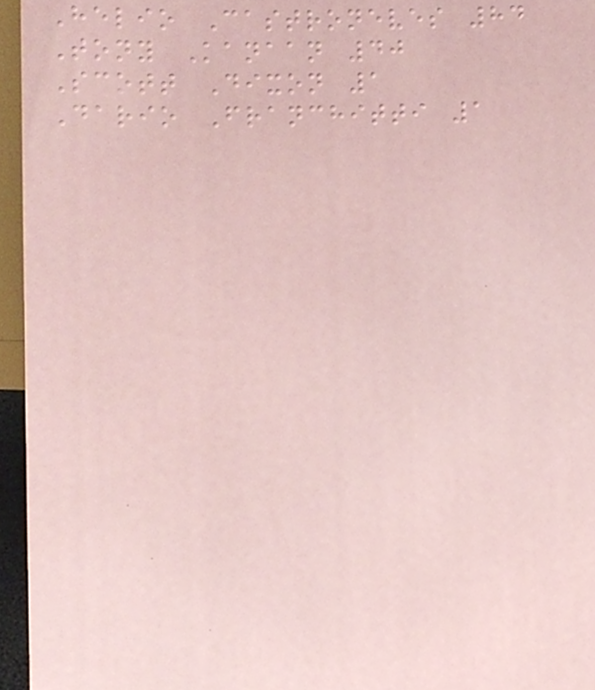Helio Castroneves 84
Tony Kanaan 40
Scott Dixon 1
Dario Franchitti 1
